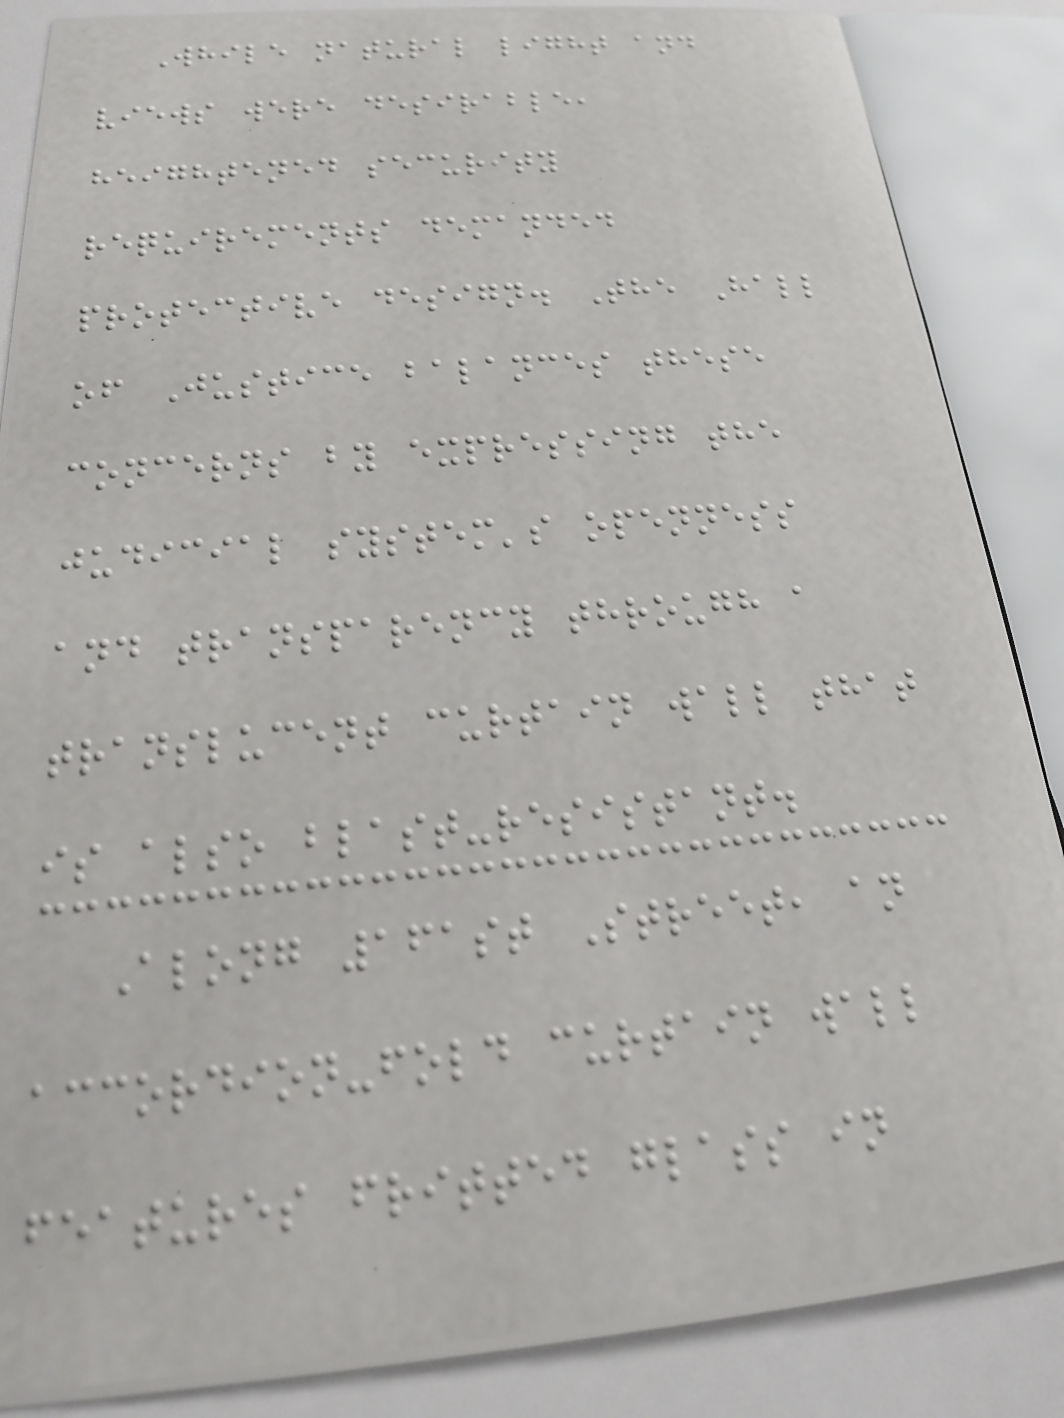While natural light and
views were desirable,
heightened security
requirements demanded
protective design. The Hall
of Justice balances these
concerns by expressing the
judicial system's openness
and transparency through a
translucent curtain wall that
is also blast-resistant.
Along 161st Street, an
accordion-fold curtain wall
features fritted glass in
